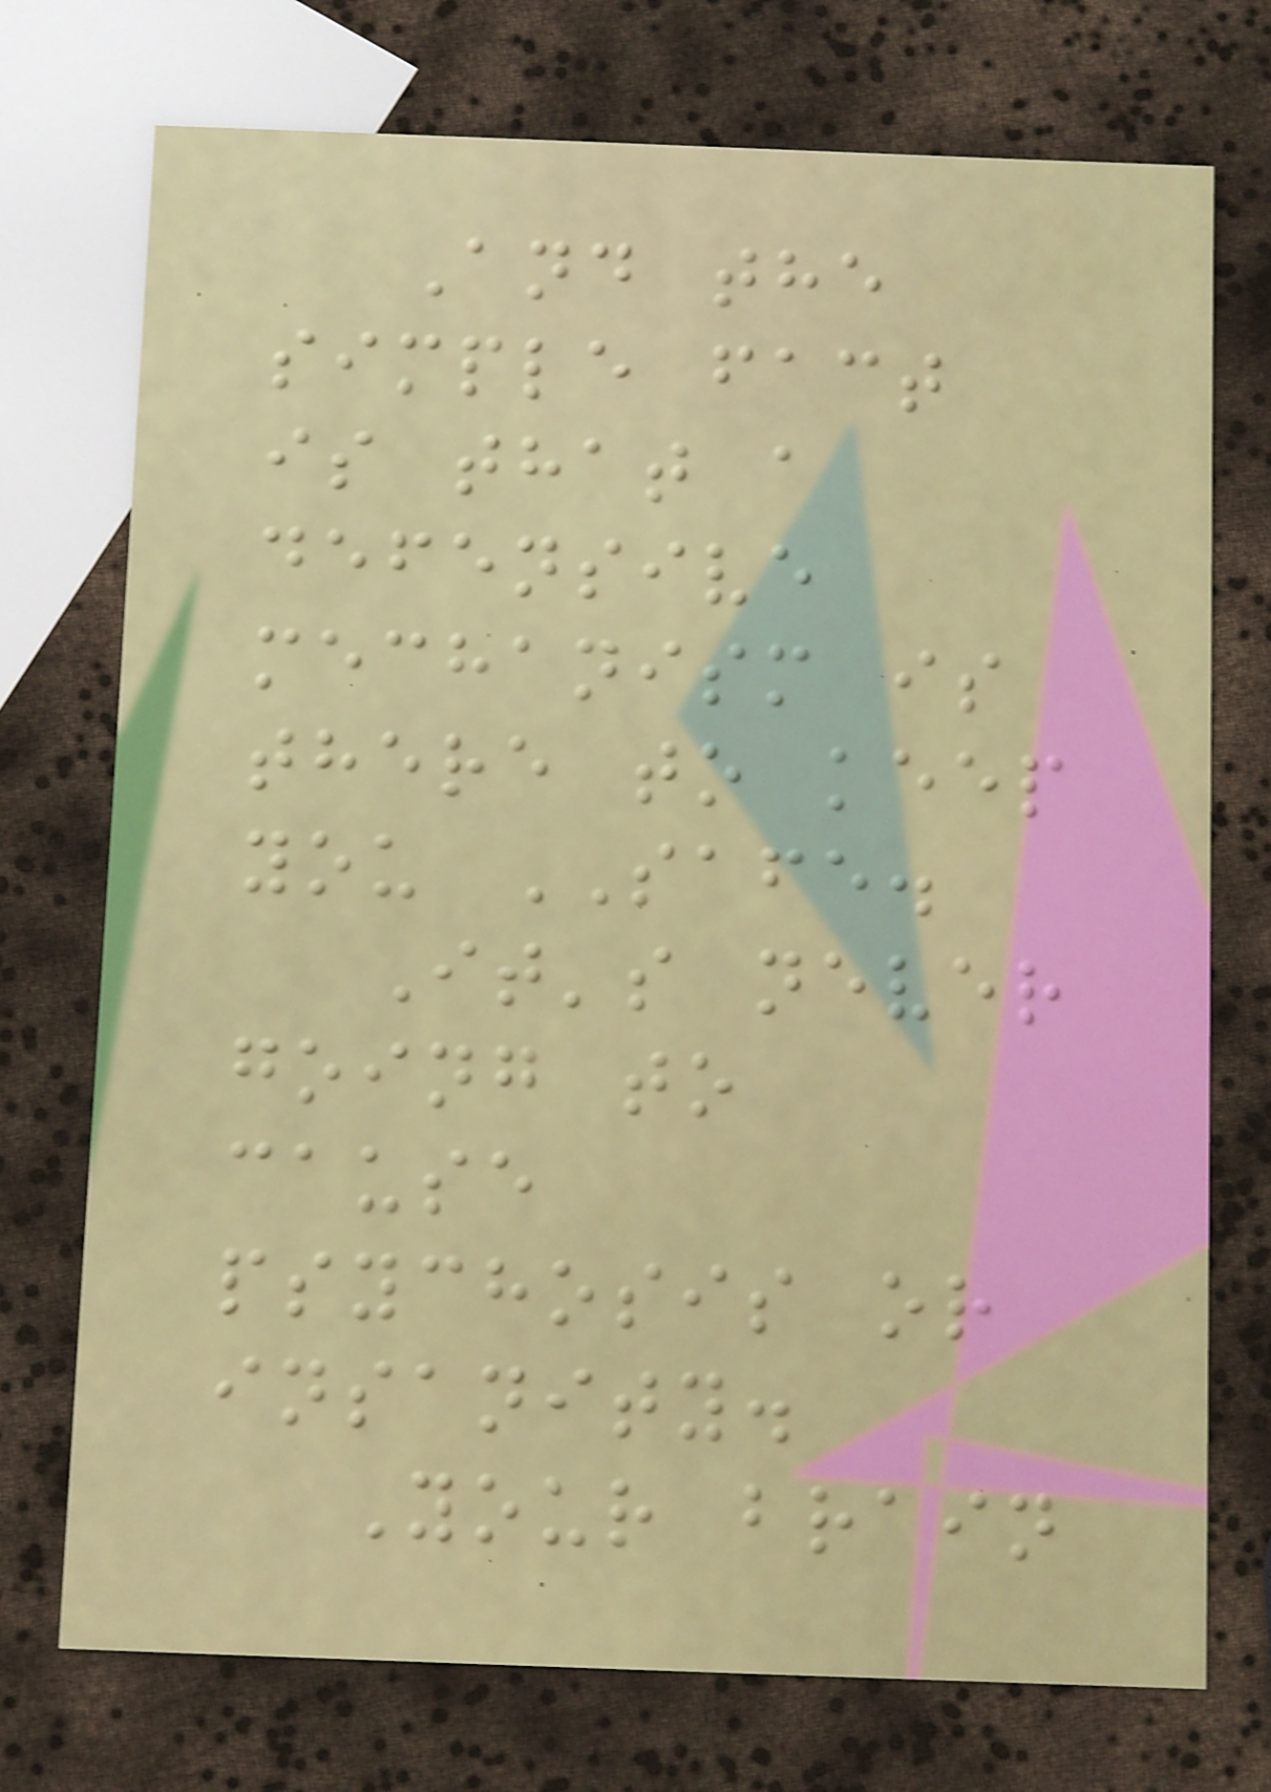And the
simple fact
is that a
defensive
mechanism is
there to keep
you SAFE.
It's never
going to
cause
psychosis or
insanity.
Your brain
